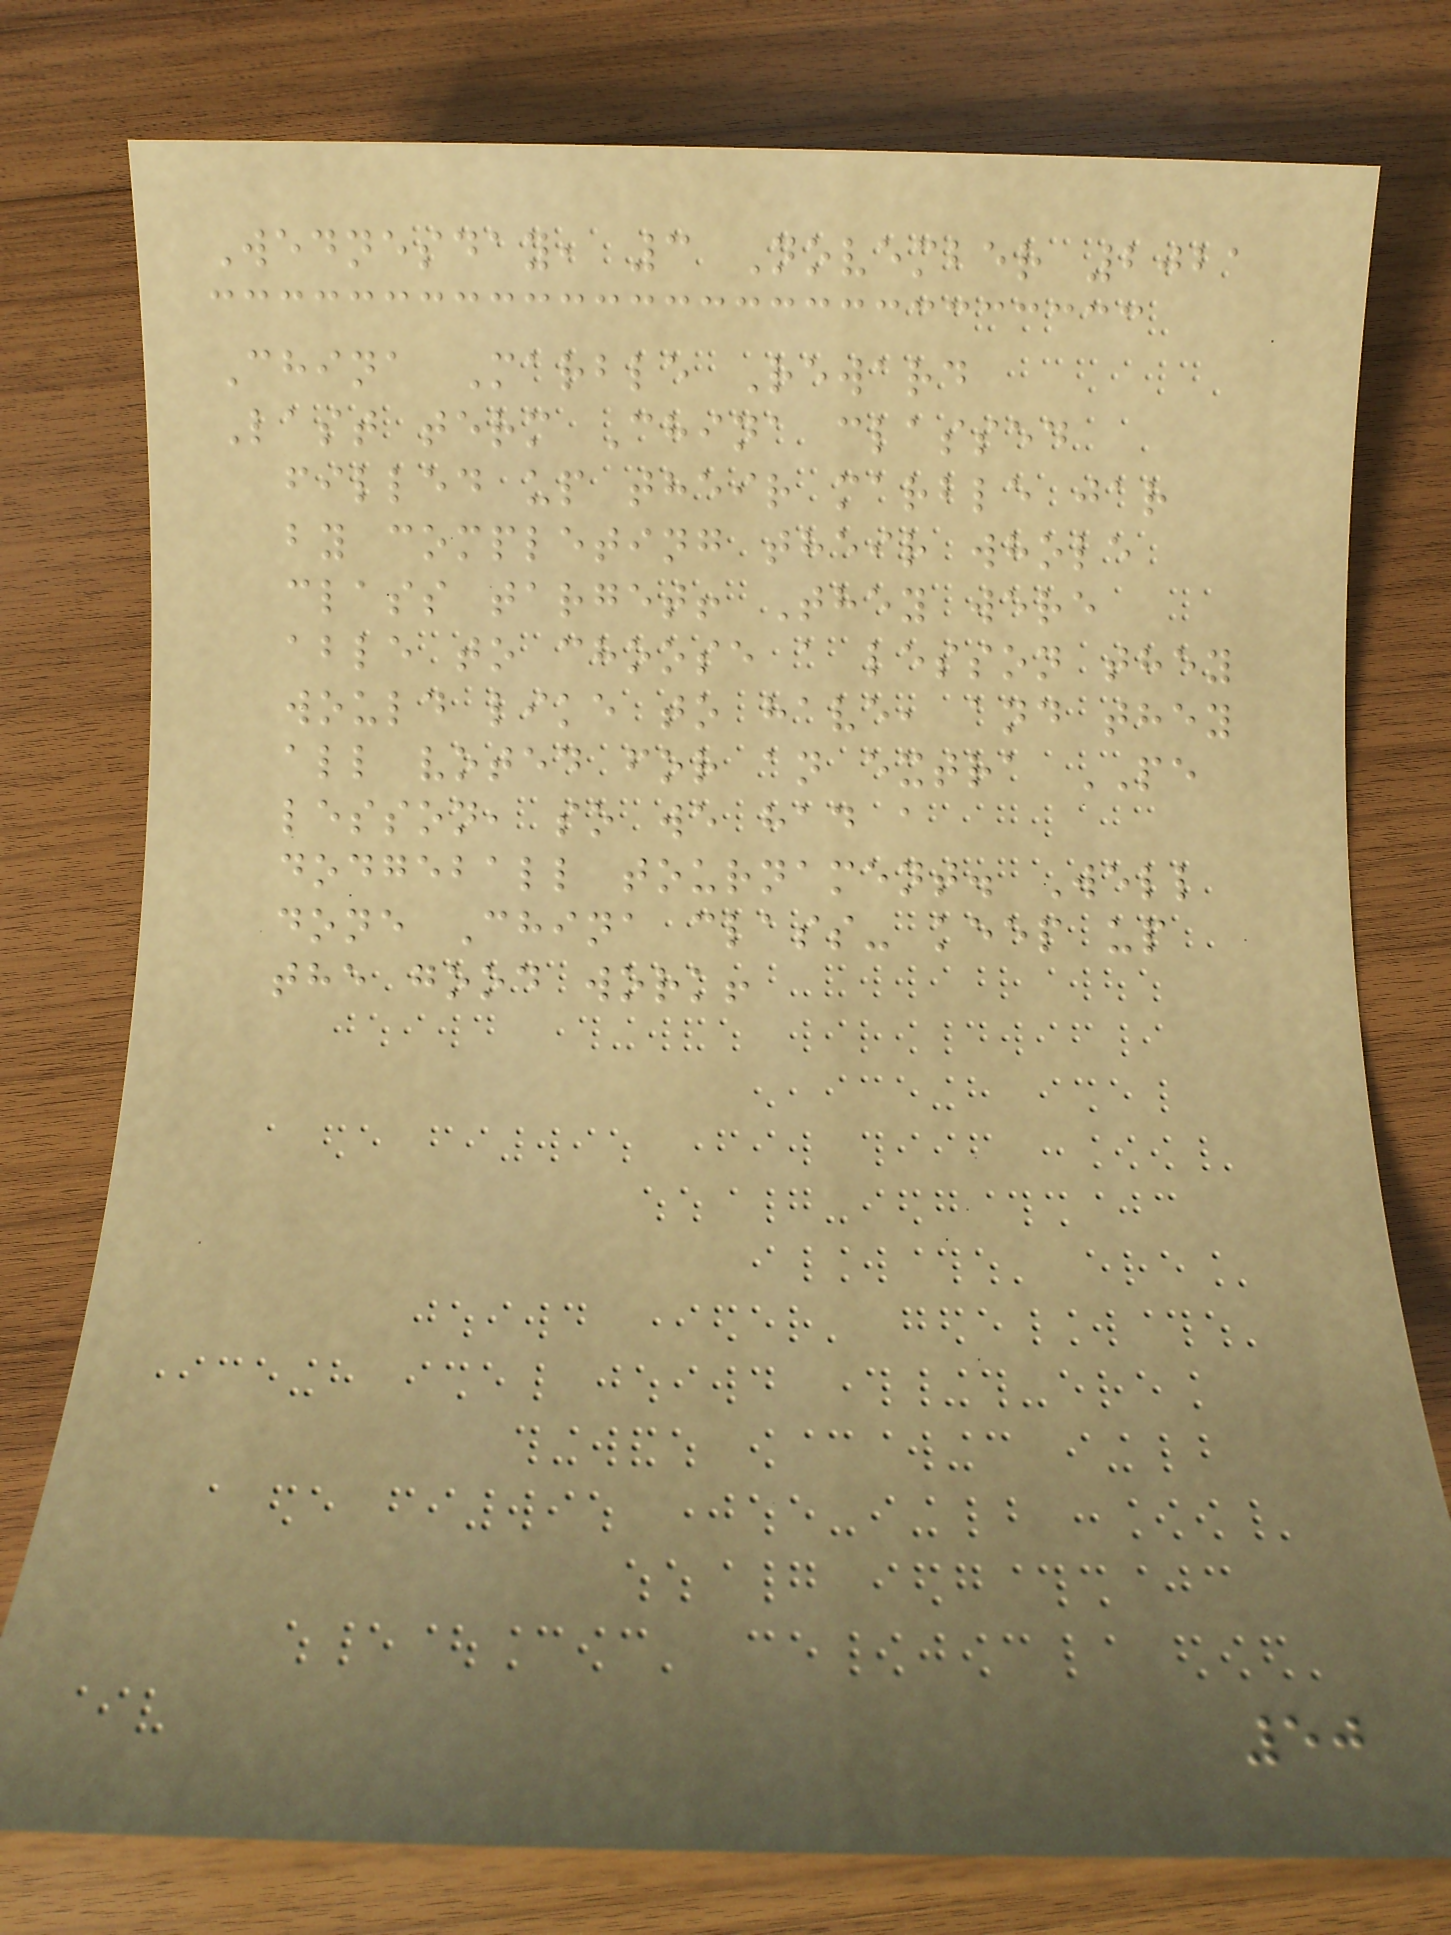Wednesday, 3 November 2021
China Marble Reward
Last term China classed
filled up their marble jar
by completing their whole
class target! They were
able to choose a lesson they
would like to have, and they
all voted for an extra PE
lesson, so we had a
dodgeball tournament. Well
done China class- keep up
the good work!
50
